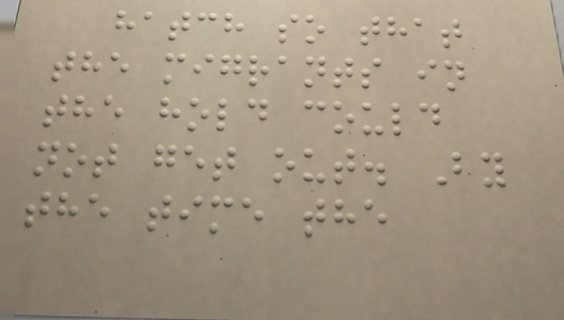hatch so that
the migrants in
the hold could
not get out. By
the time the
